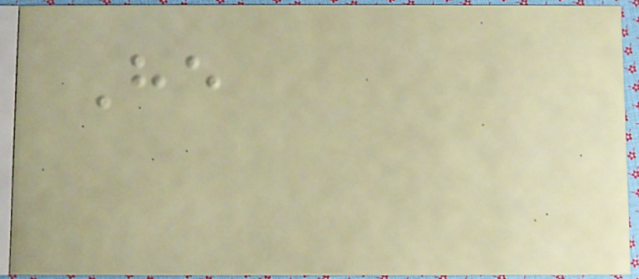He
